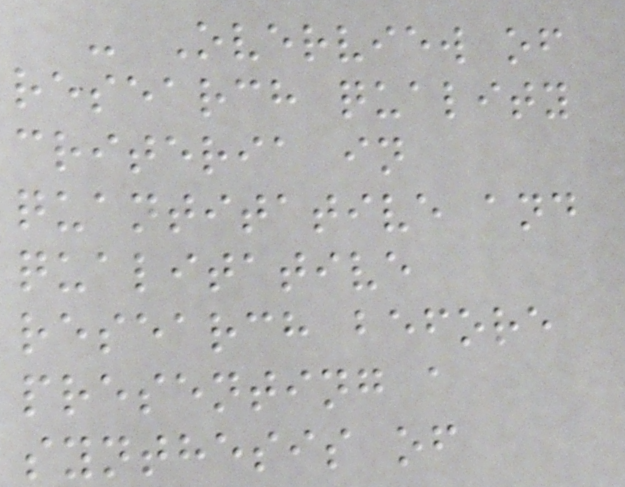- Overview of
research quality
criteria in
quantitative and
qualitative
research before
presenting a
synthesis of
